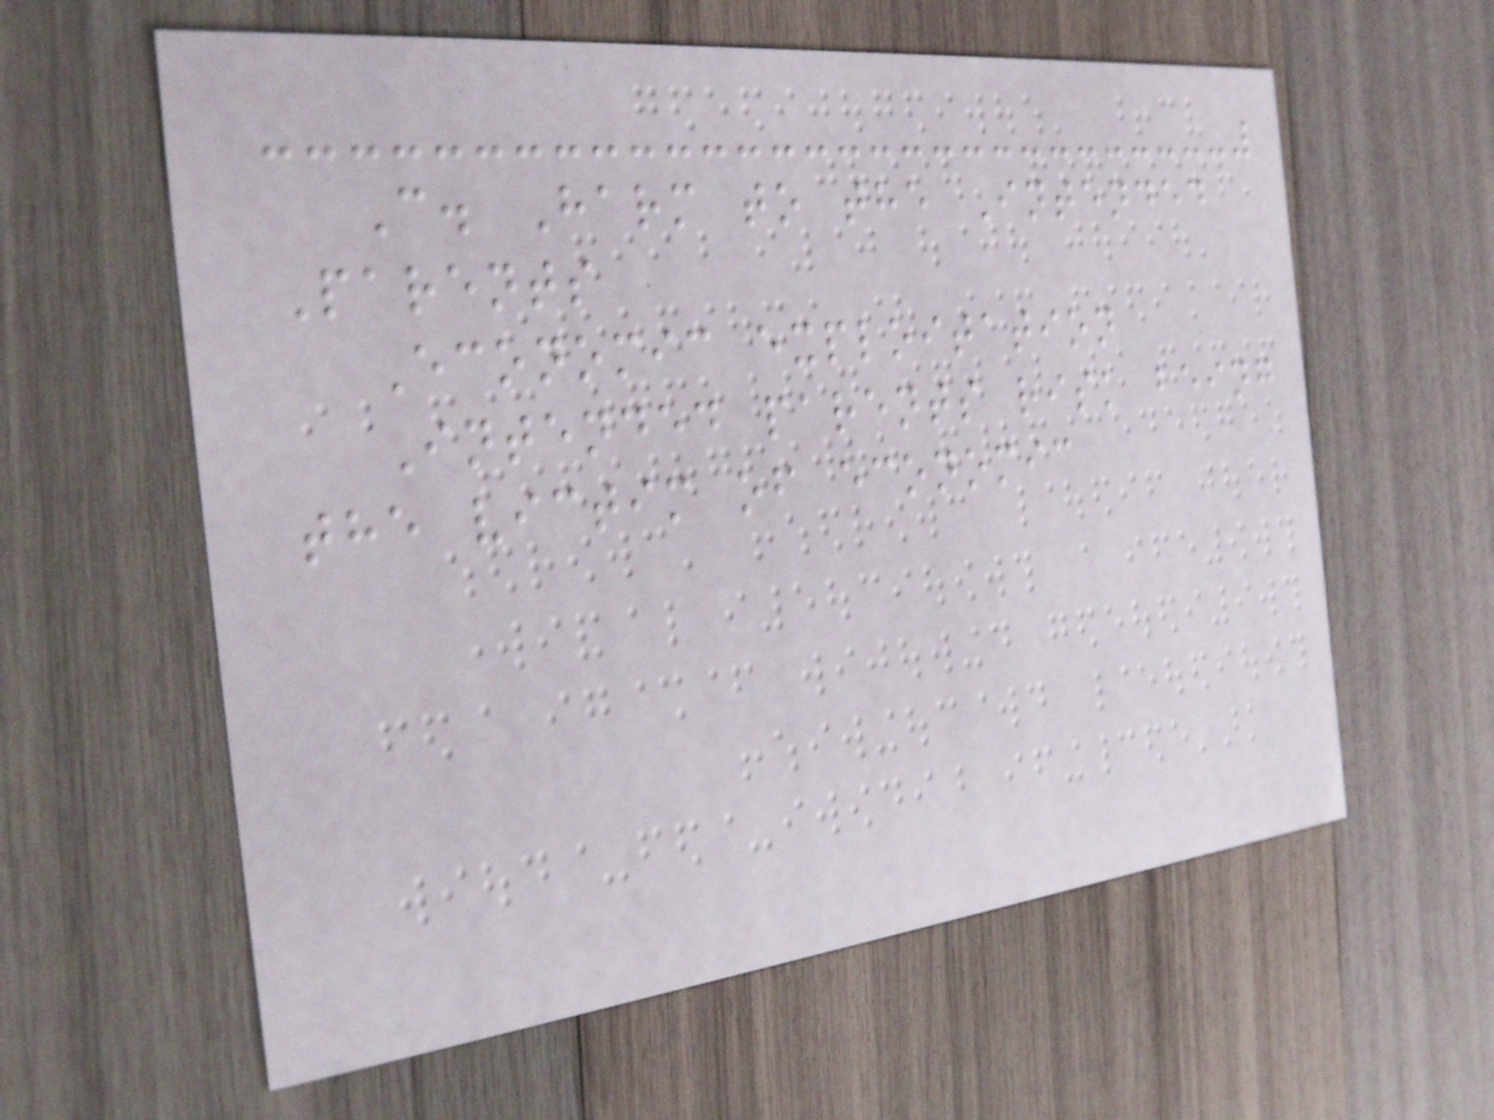C. Harm to the Intended
Parents
Economic exploitation
Intended parents risk being
the victim of economic
